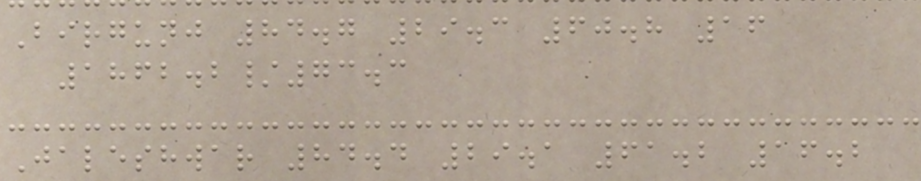Birgunj 84.7 29.3 60.8 16
1862.2/73.3
Jaleshwar 84.4 29.1 61.2 16.2
